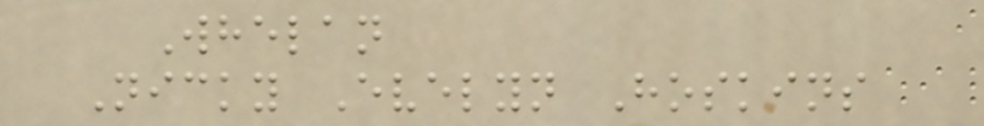Whelan
Nicky Evelyn Hoskins
